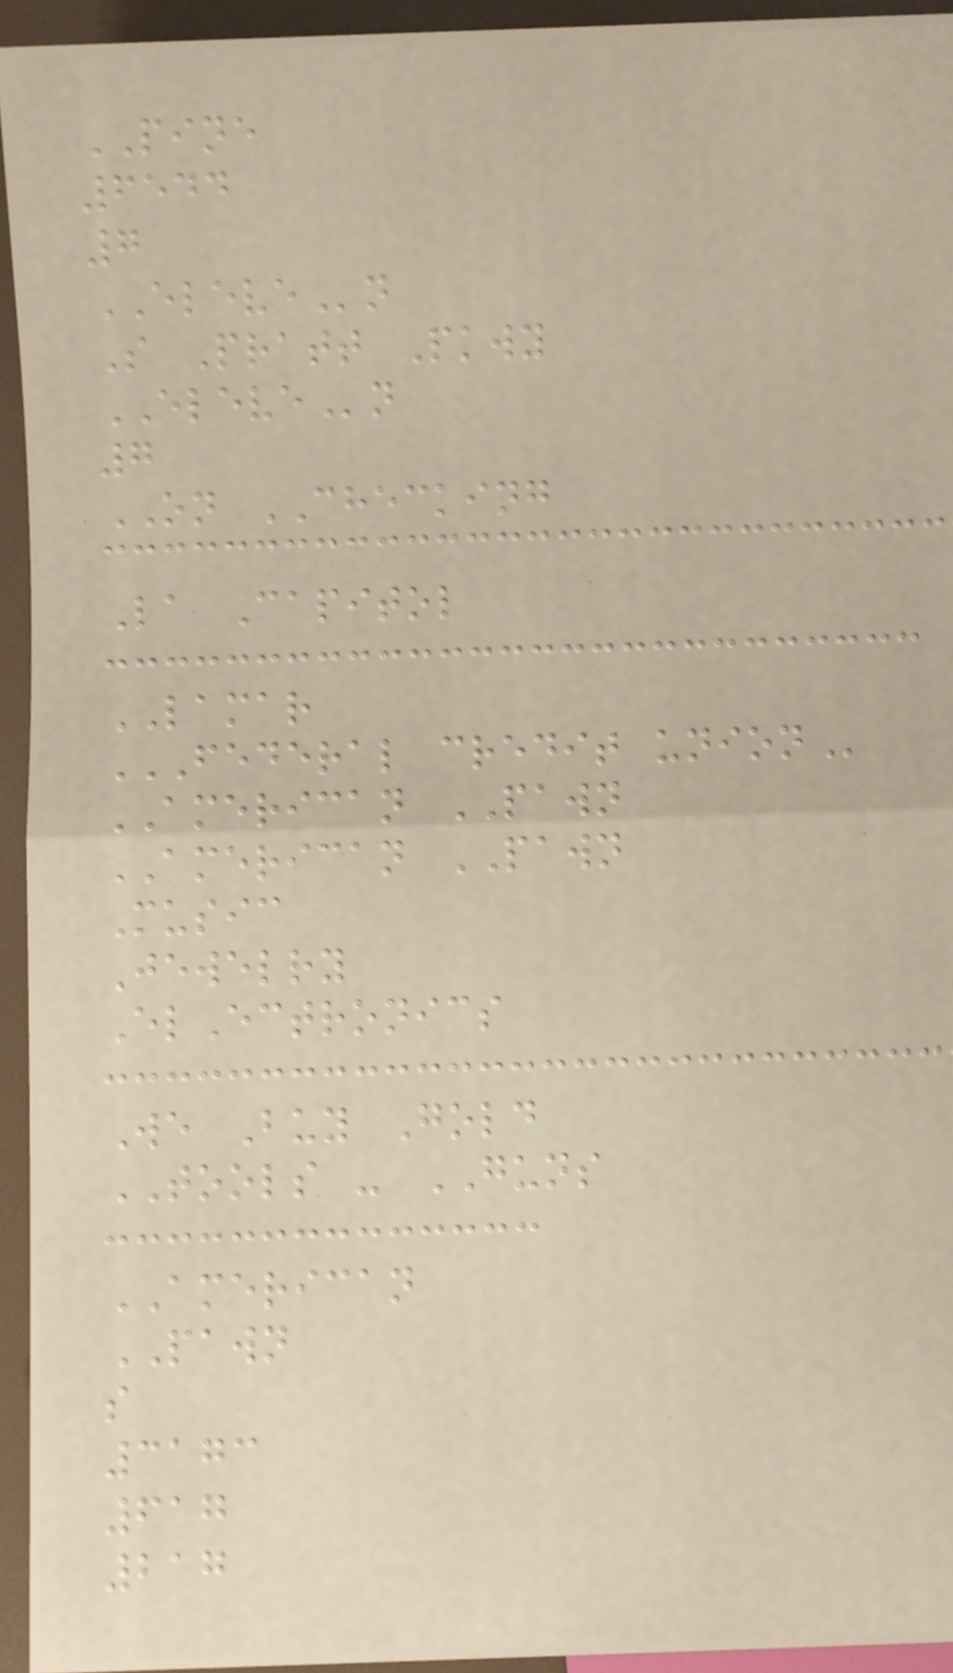PINE
6544
7
ELEVEn
S Pratt Pkwy
ELEVEn
7
ON CHECKING
La Capitol
LAMAR
FEDERAL CREDIT UNION
AMERICAN PAWN
AMERICAN PAWN
Music
Jewelry
ElEctronics
We Buy Gold
TOOLS - GUNS
AMERICAN
PAWN
s
3173
617
217
